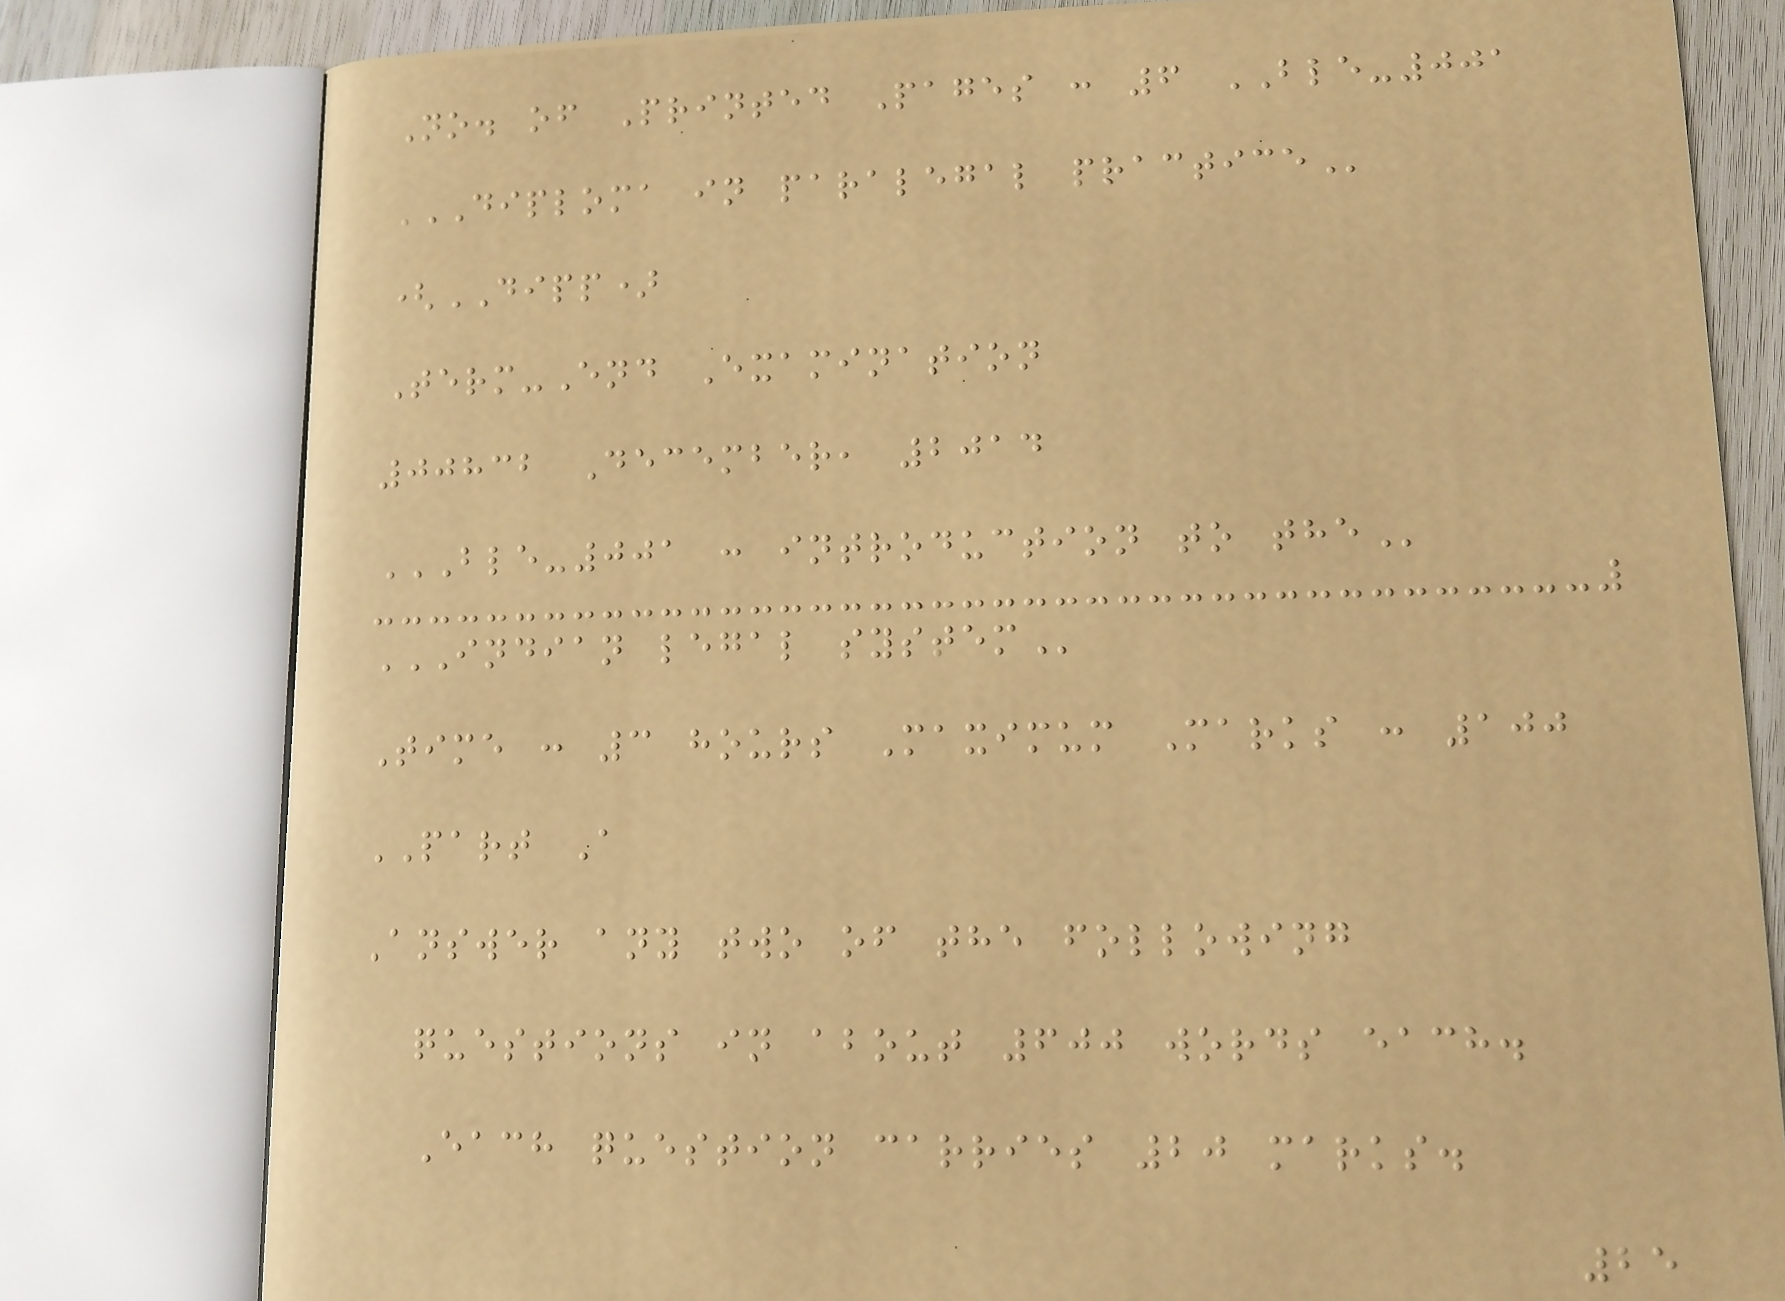No. of Printed Pages : 6 BLE-001
DIPLOMA IN PARALEGAL PRACTICE
(DIPP)
Term-End Examination
00832 December, 2014
BLE-001 : INTRODUCTION TO THE
INDIAN LEGAL SYSTEM
Time : 3 hours Maximum Marks : 100
PART A
Answer any two of the following
questions in about 600 words each.
Each question carries 20 marks.
25
